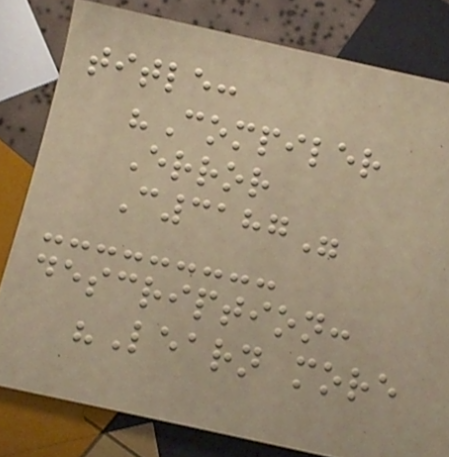title:
"Compiler
Error
C3187"
description:
"Learn more
